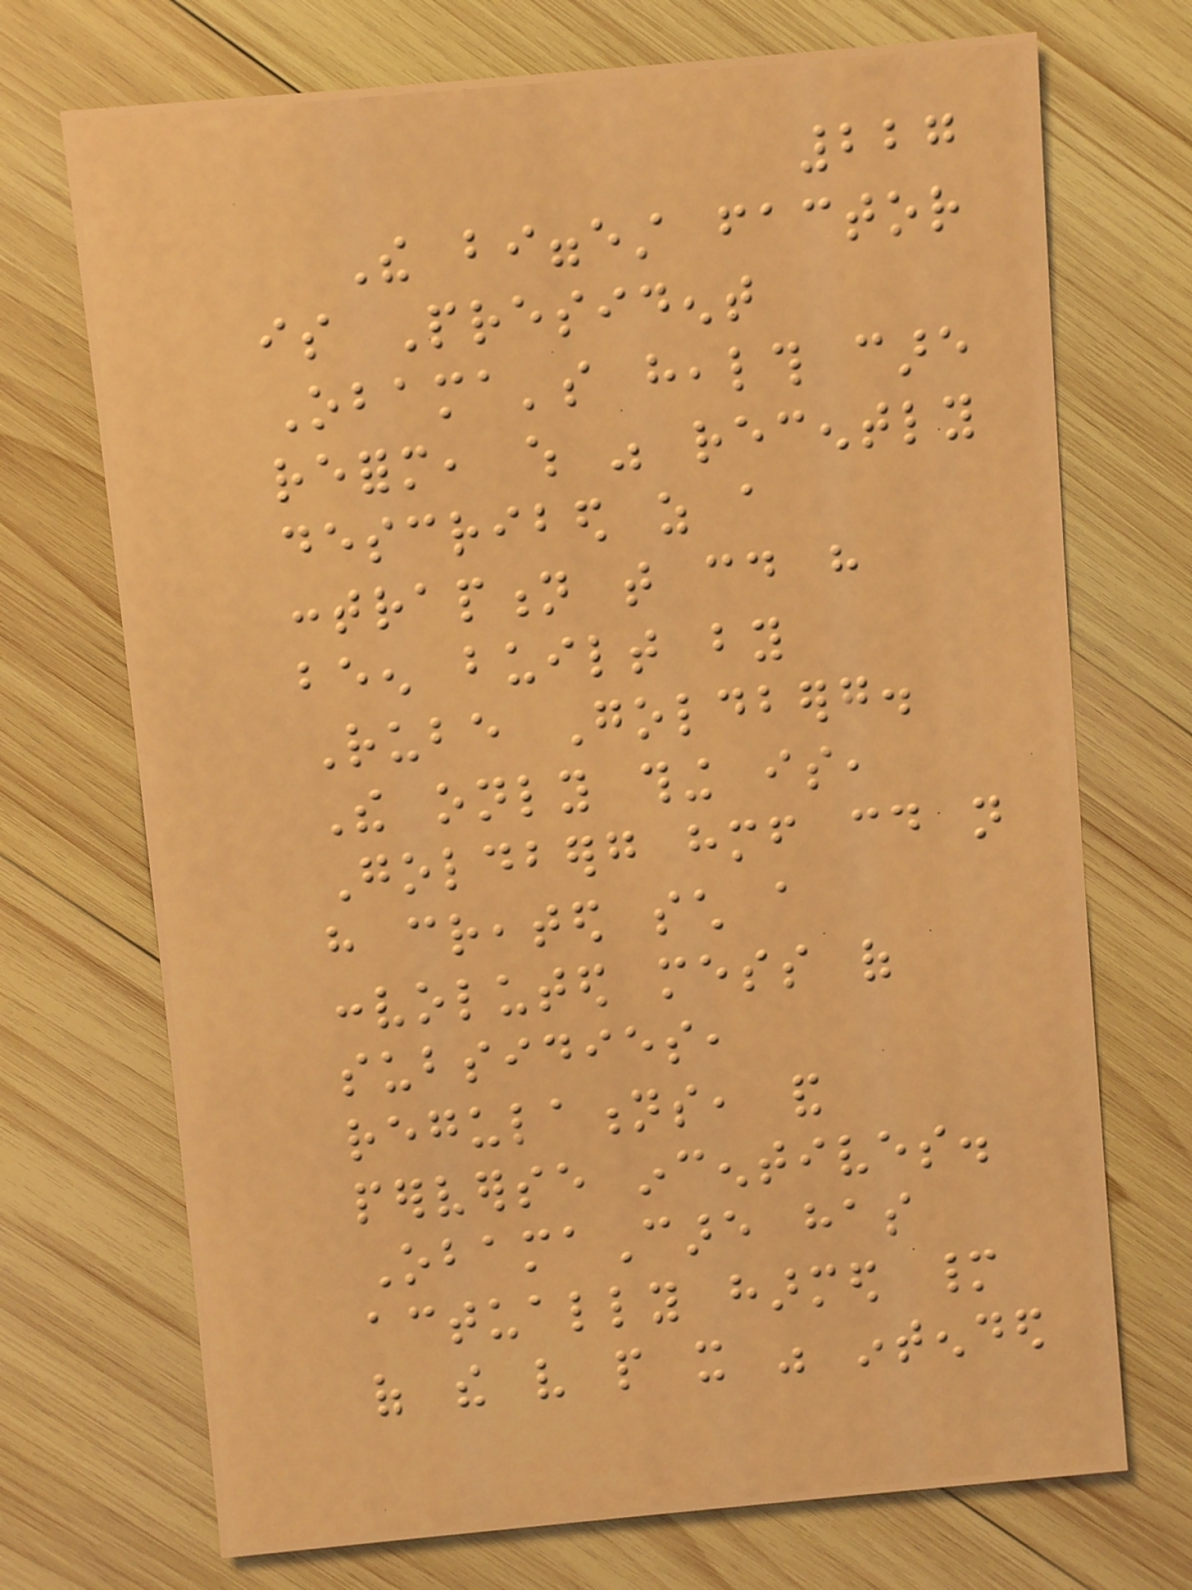227
The biggest factor
is President
Obama's health care
reform, which was recently
described as a
contraption that could have
been built by
Rube Goldberg.
The only thing is,
Goldberg himself could not
have created such a
convoluted mess of
subsidies,
regulations, and
perverse incentives.
ObamaCare has
actually harmed many
of the very people it was intended
